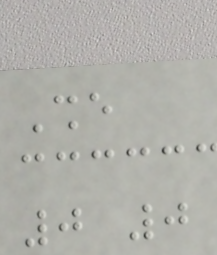She
0 0
